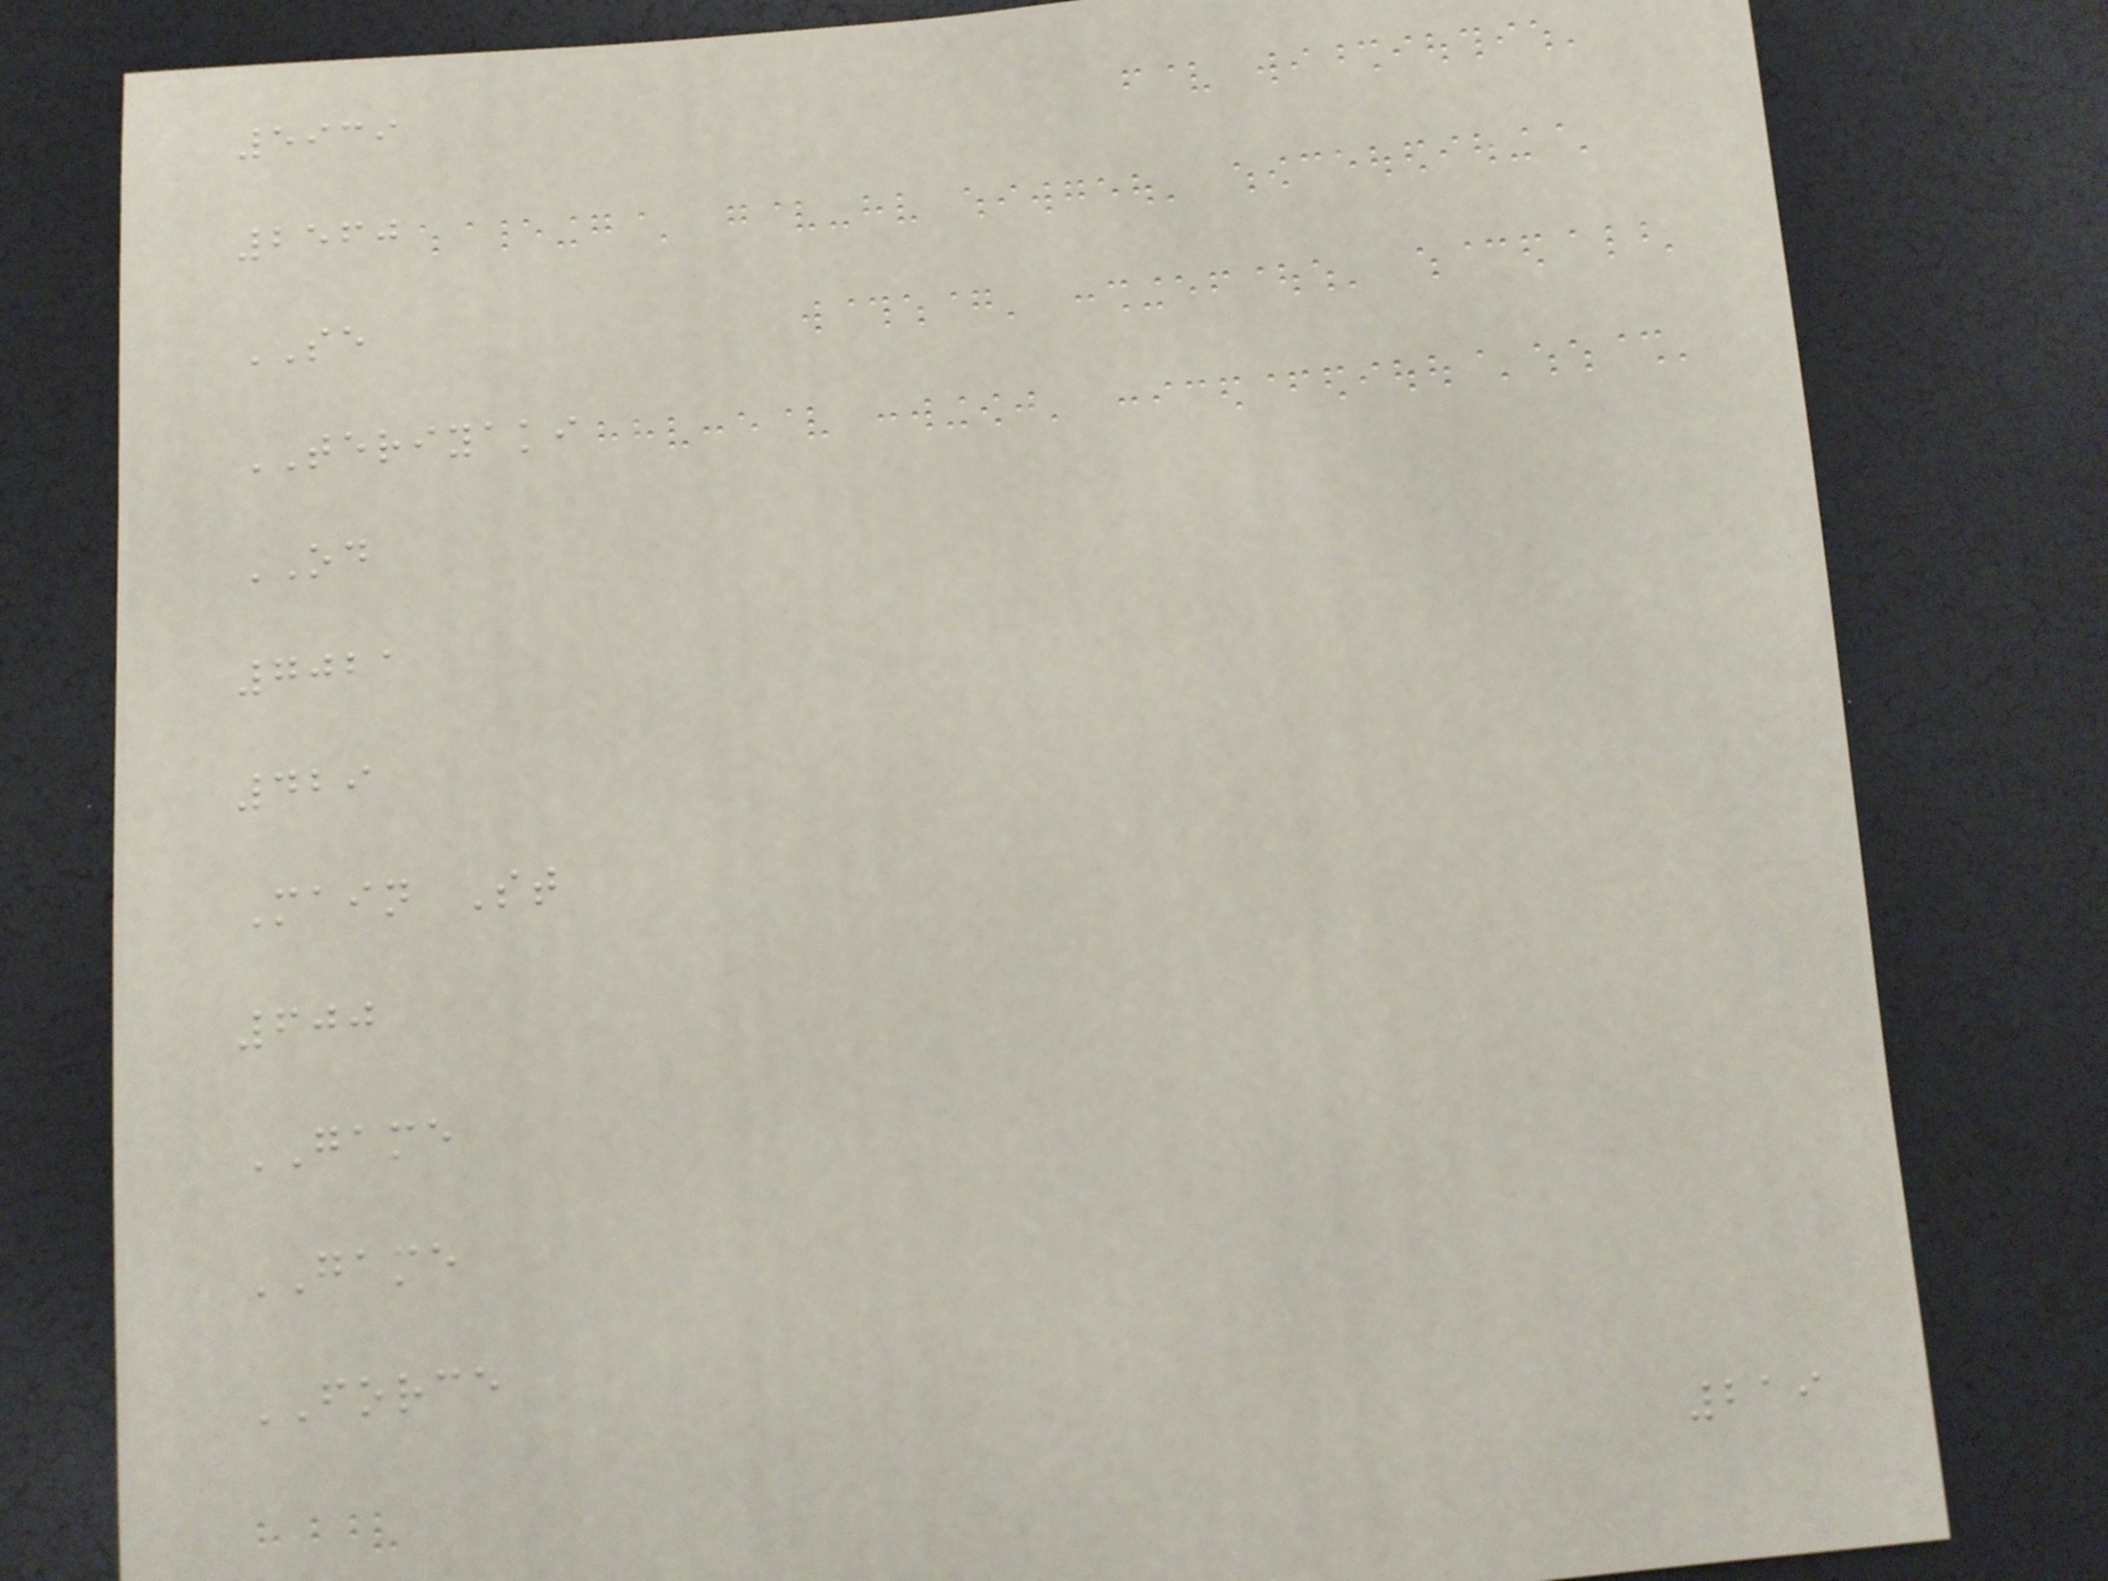5939
2560
SE
TERIYAKI
OD
7021
429
Main St
600
GAME
GAME
FORCE
219
